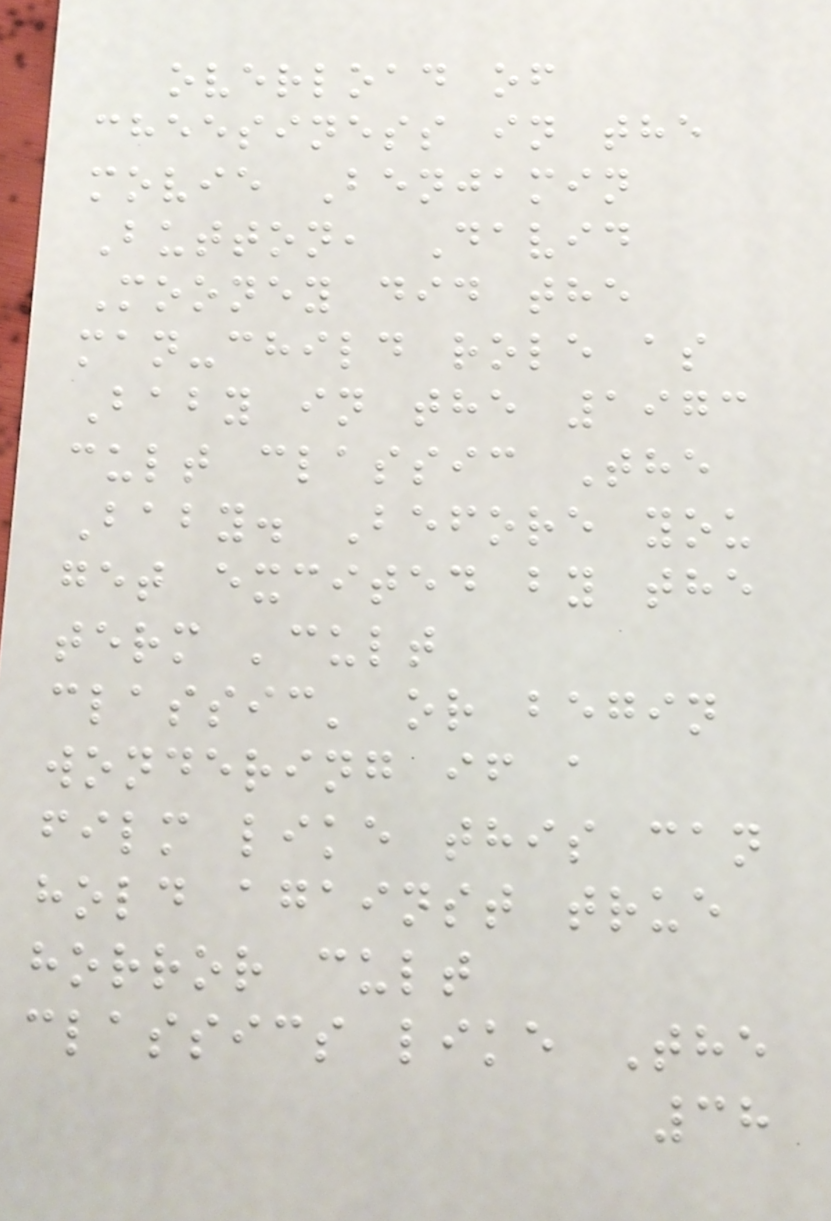overload of
cheesiness in the
movie Benjamin
Button, David
Mooney did the
man-child role as
Baby in the 1973
cult classic The
Baby. Before you
get excited by the
term 'cult
classic' or begin
wondering if a
film like this can
hold against true
horror cult
classics like The
38
